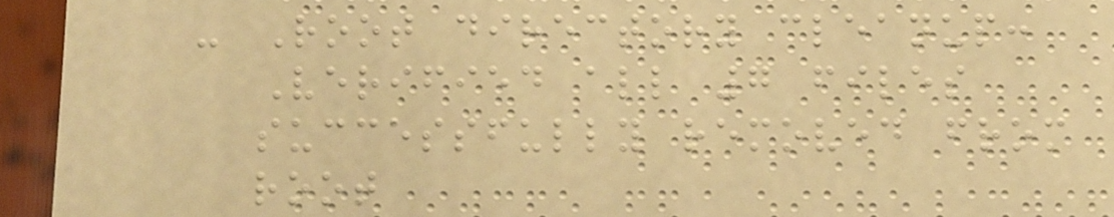- Root directory cleanup:
Verified all 7 files
successfully removed from
root
